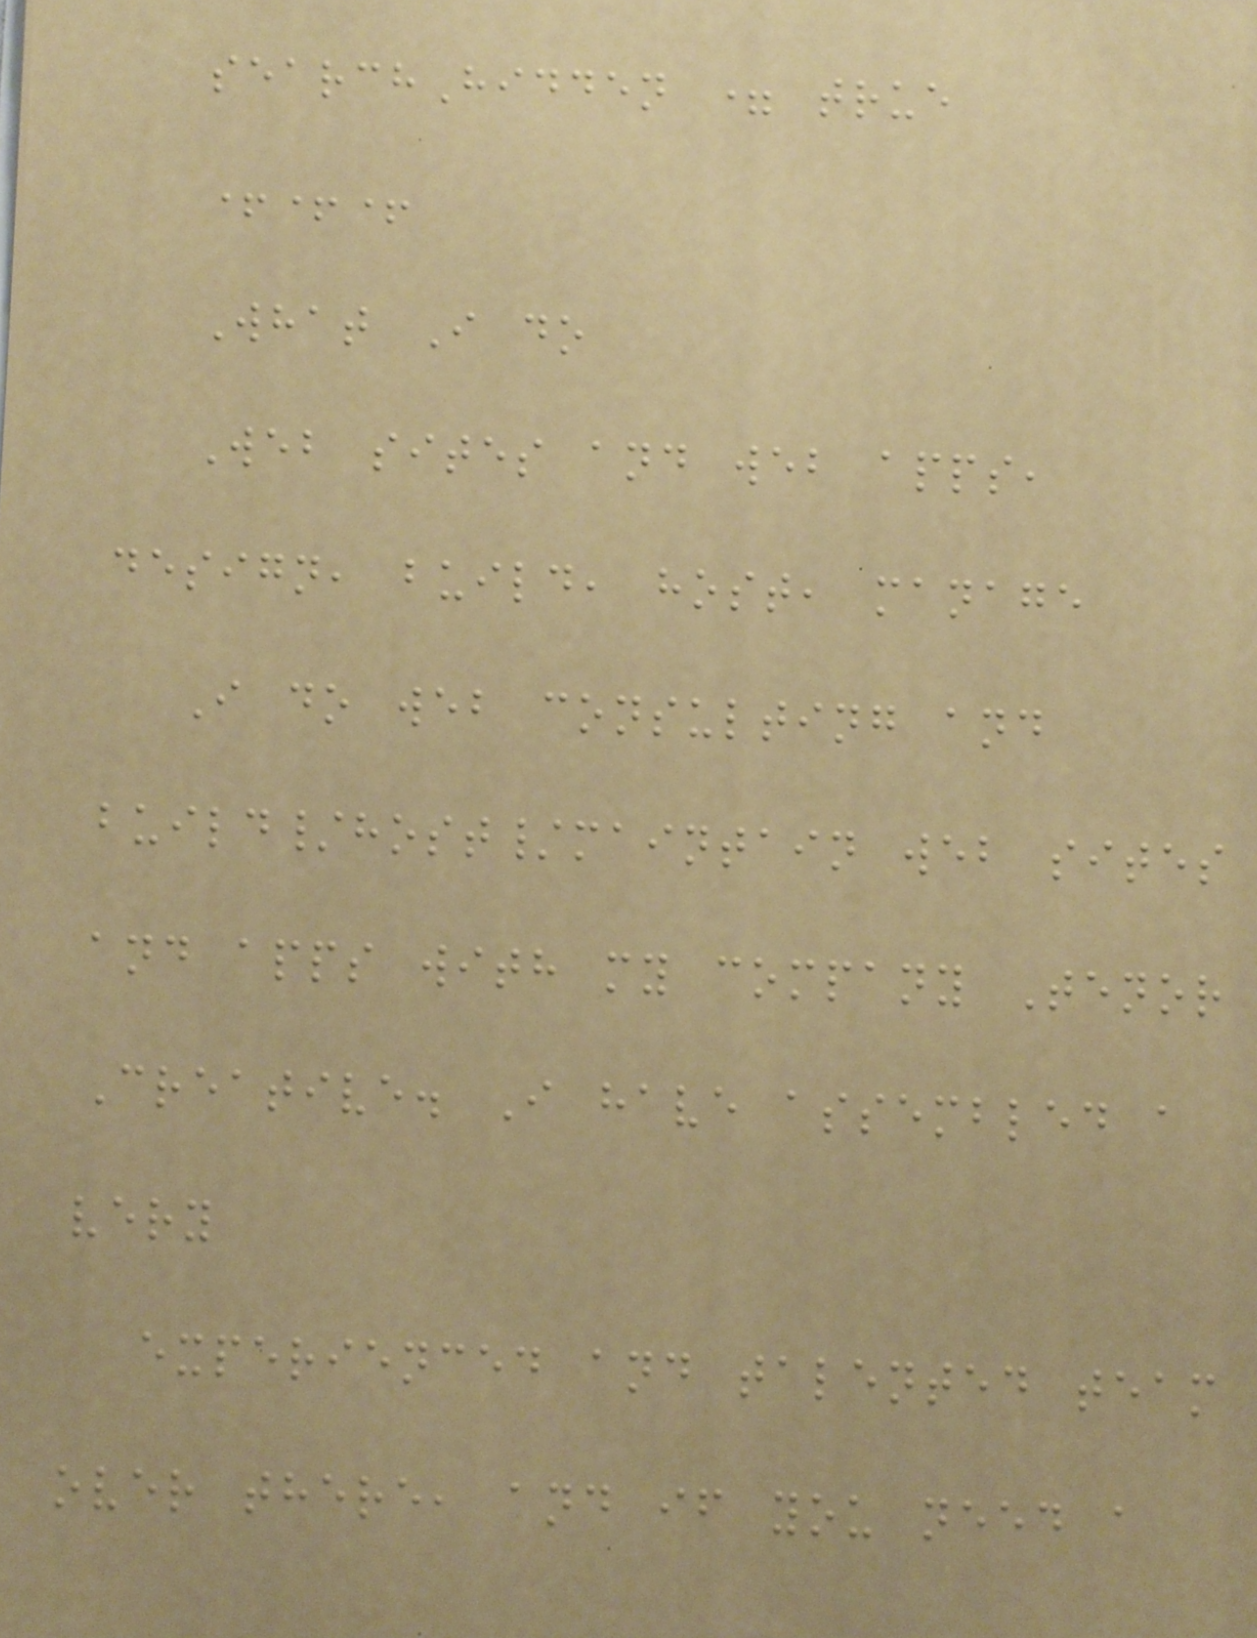searchHidden = true
+++
What I do
Web sites and web apps,
design, build, host, manage
I do web consulting and
build/host/maintain web sites
and apps with my company Tenor
Creative. I have assembled a
very
experienced and talented team
over there, and if you need a
